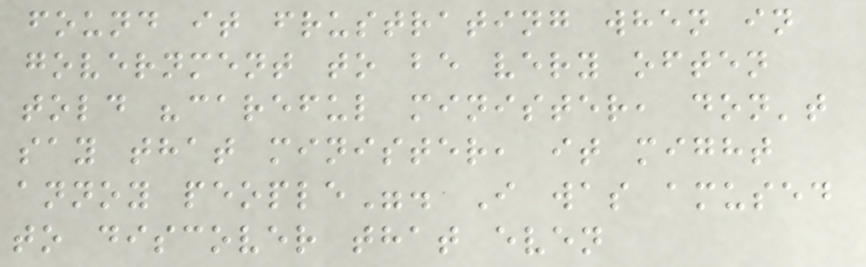found it frustrating when in
government to be very often
told "careful minister, don't
say that minister, it might
annoy people". I was amused
to discover that even
